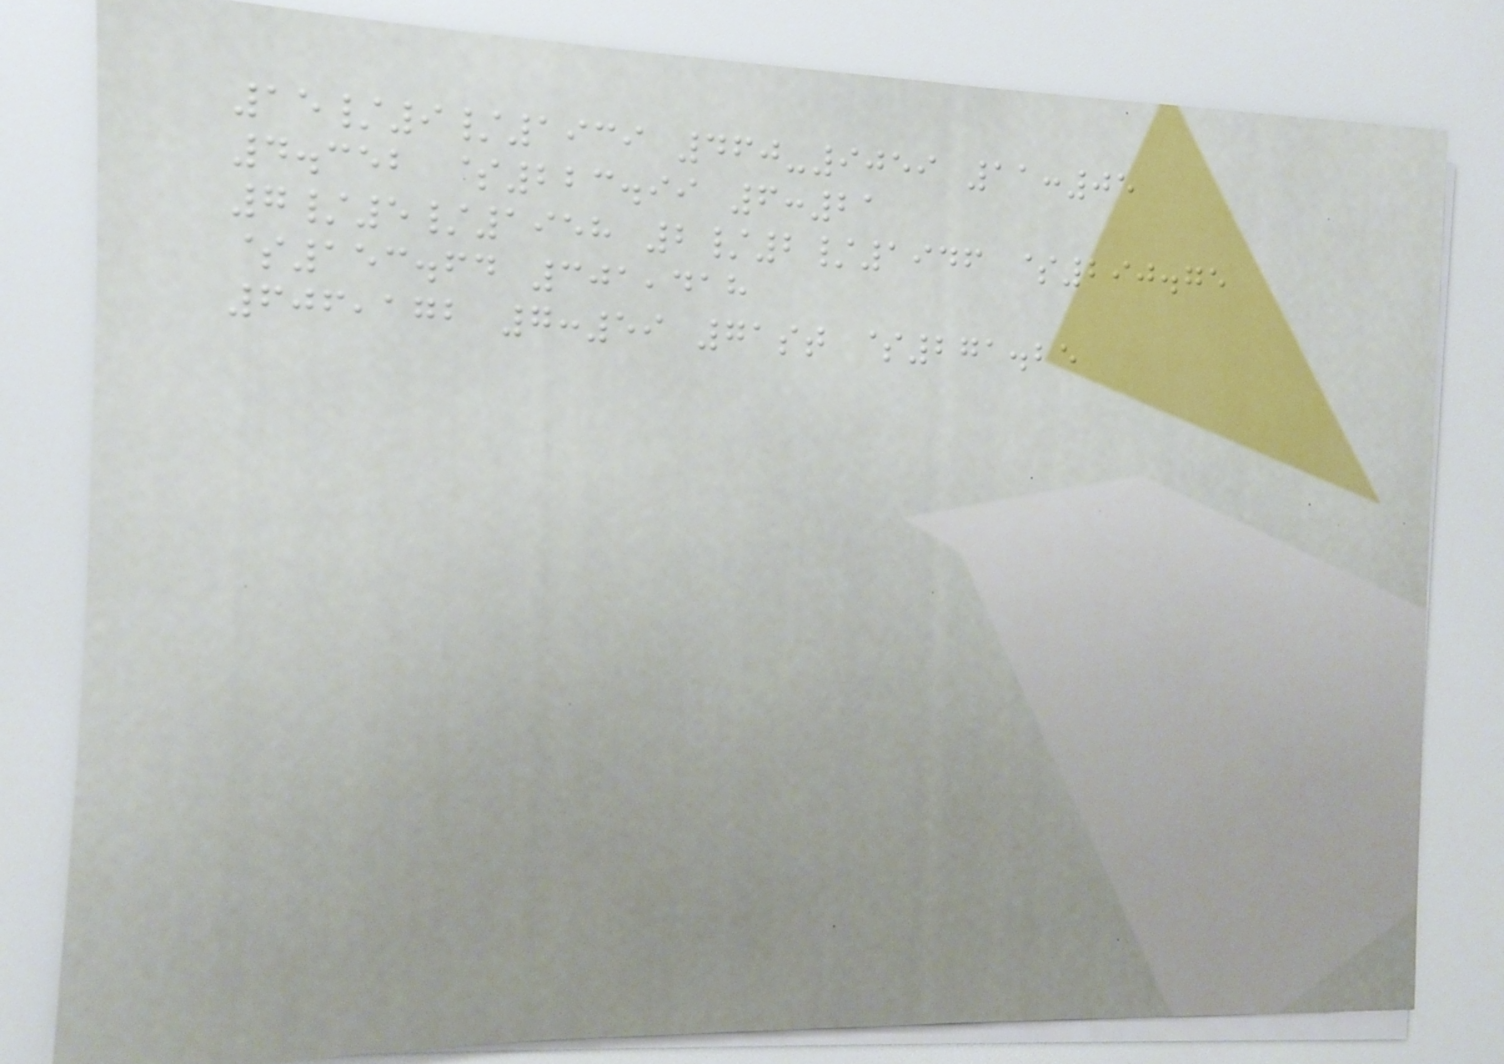15/9/1939 460-9059 11:05
4.352 $223.99 6:21
7/5/1958 2/2/1946 $290.75
$153.64 301,418
606,172 7:59 71st $271.25
